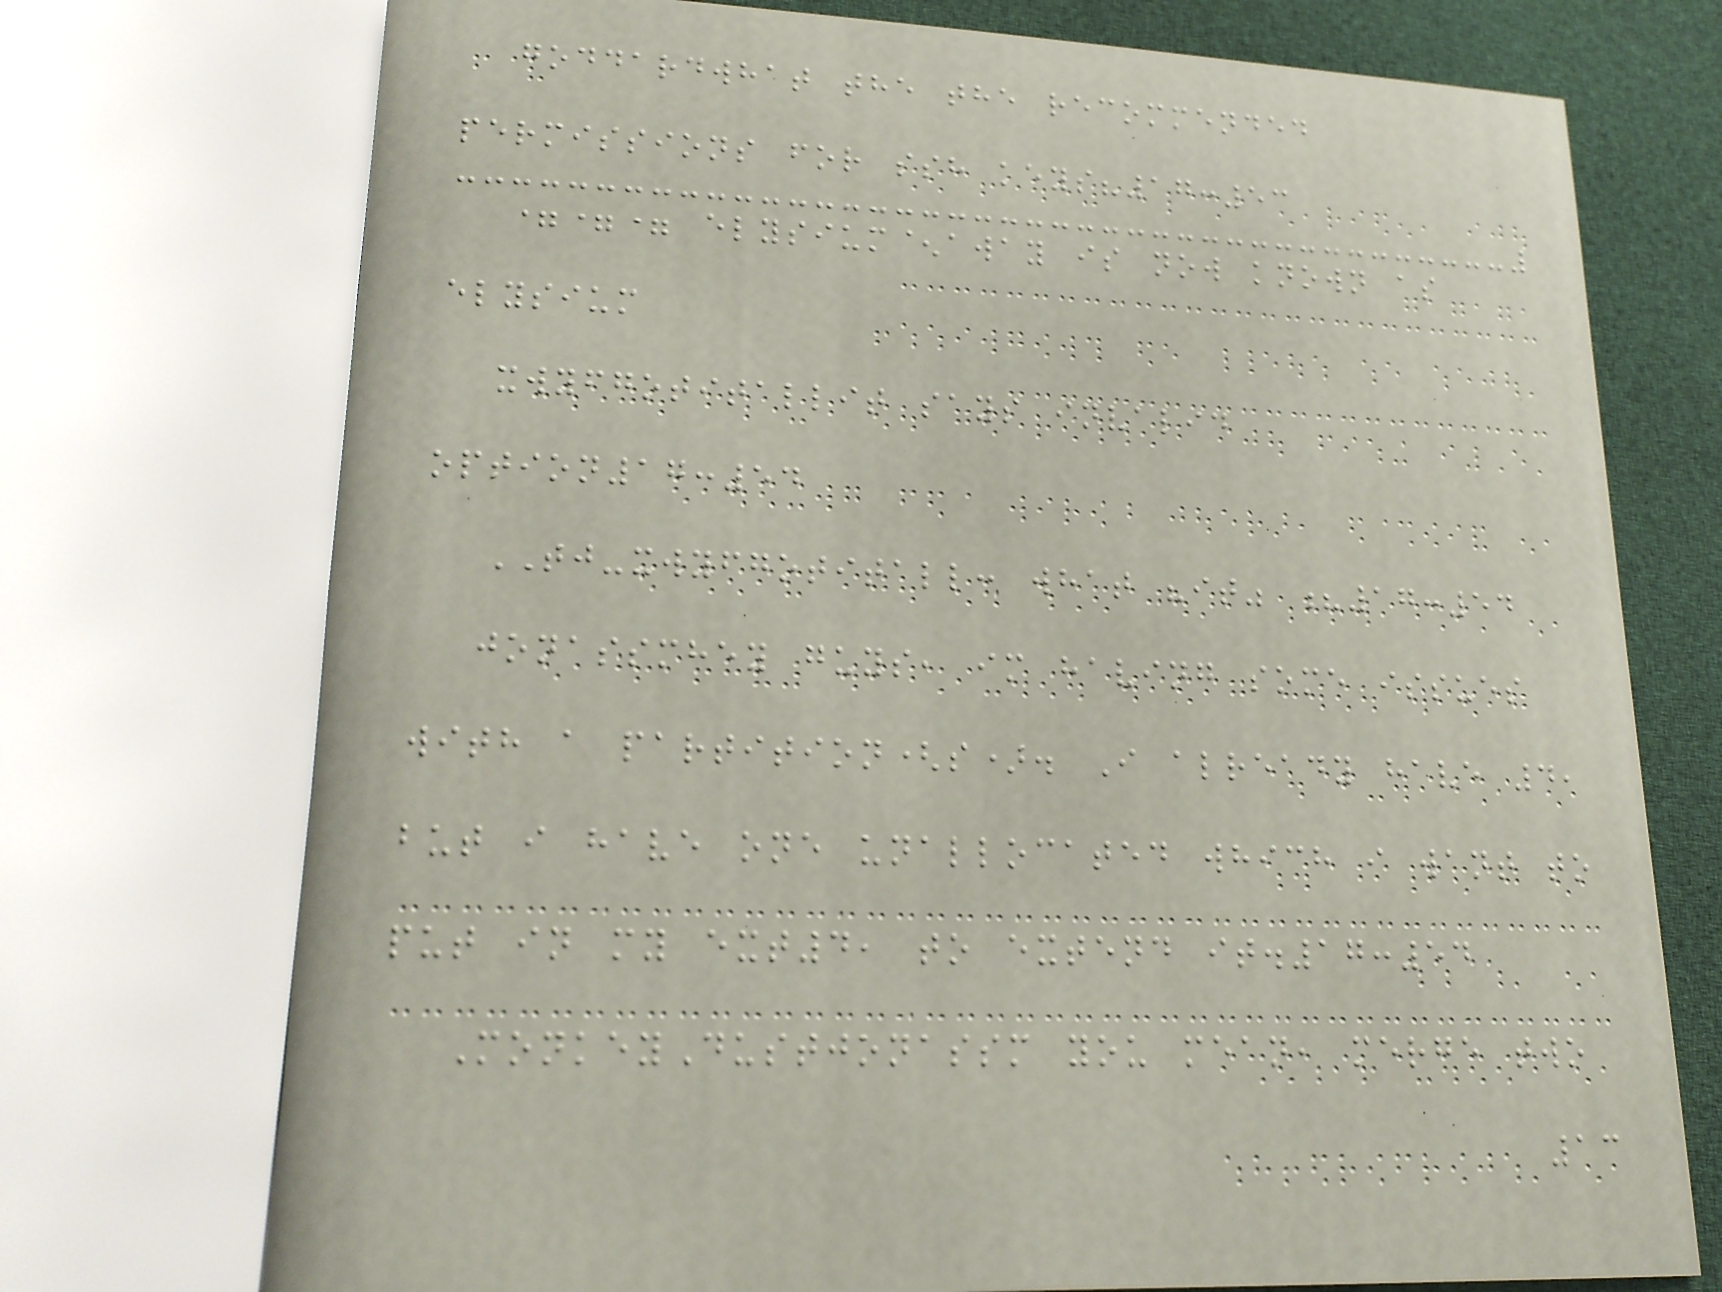goddardwhat the the recommended
permissions for ssh keys?17:53
=== elysium^away is now known as
elysium
xwyfgotitallit says invalid
option17:54
TJ-xwyfgotitall: what "it" ?17:54
jonassmhey guys, im having some issues
with a partition(s). I already have 4,
but i have one unallocated which i want to
put in my ext4, to extend it.17:54
MonkeyDustjonassm you mean, merge two
13
